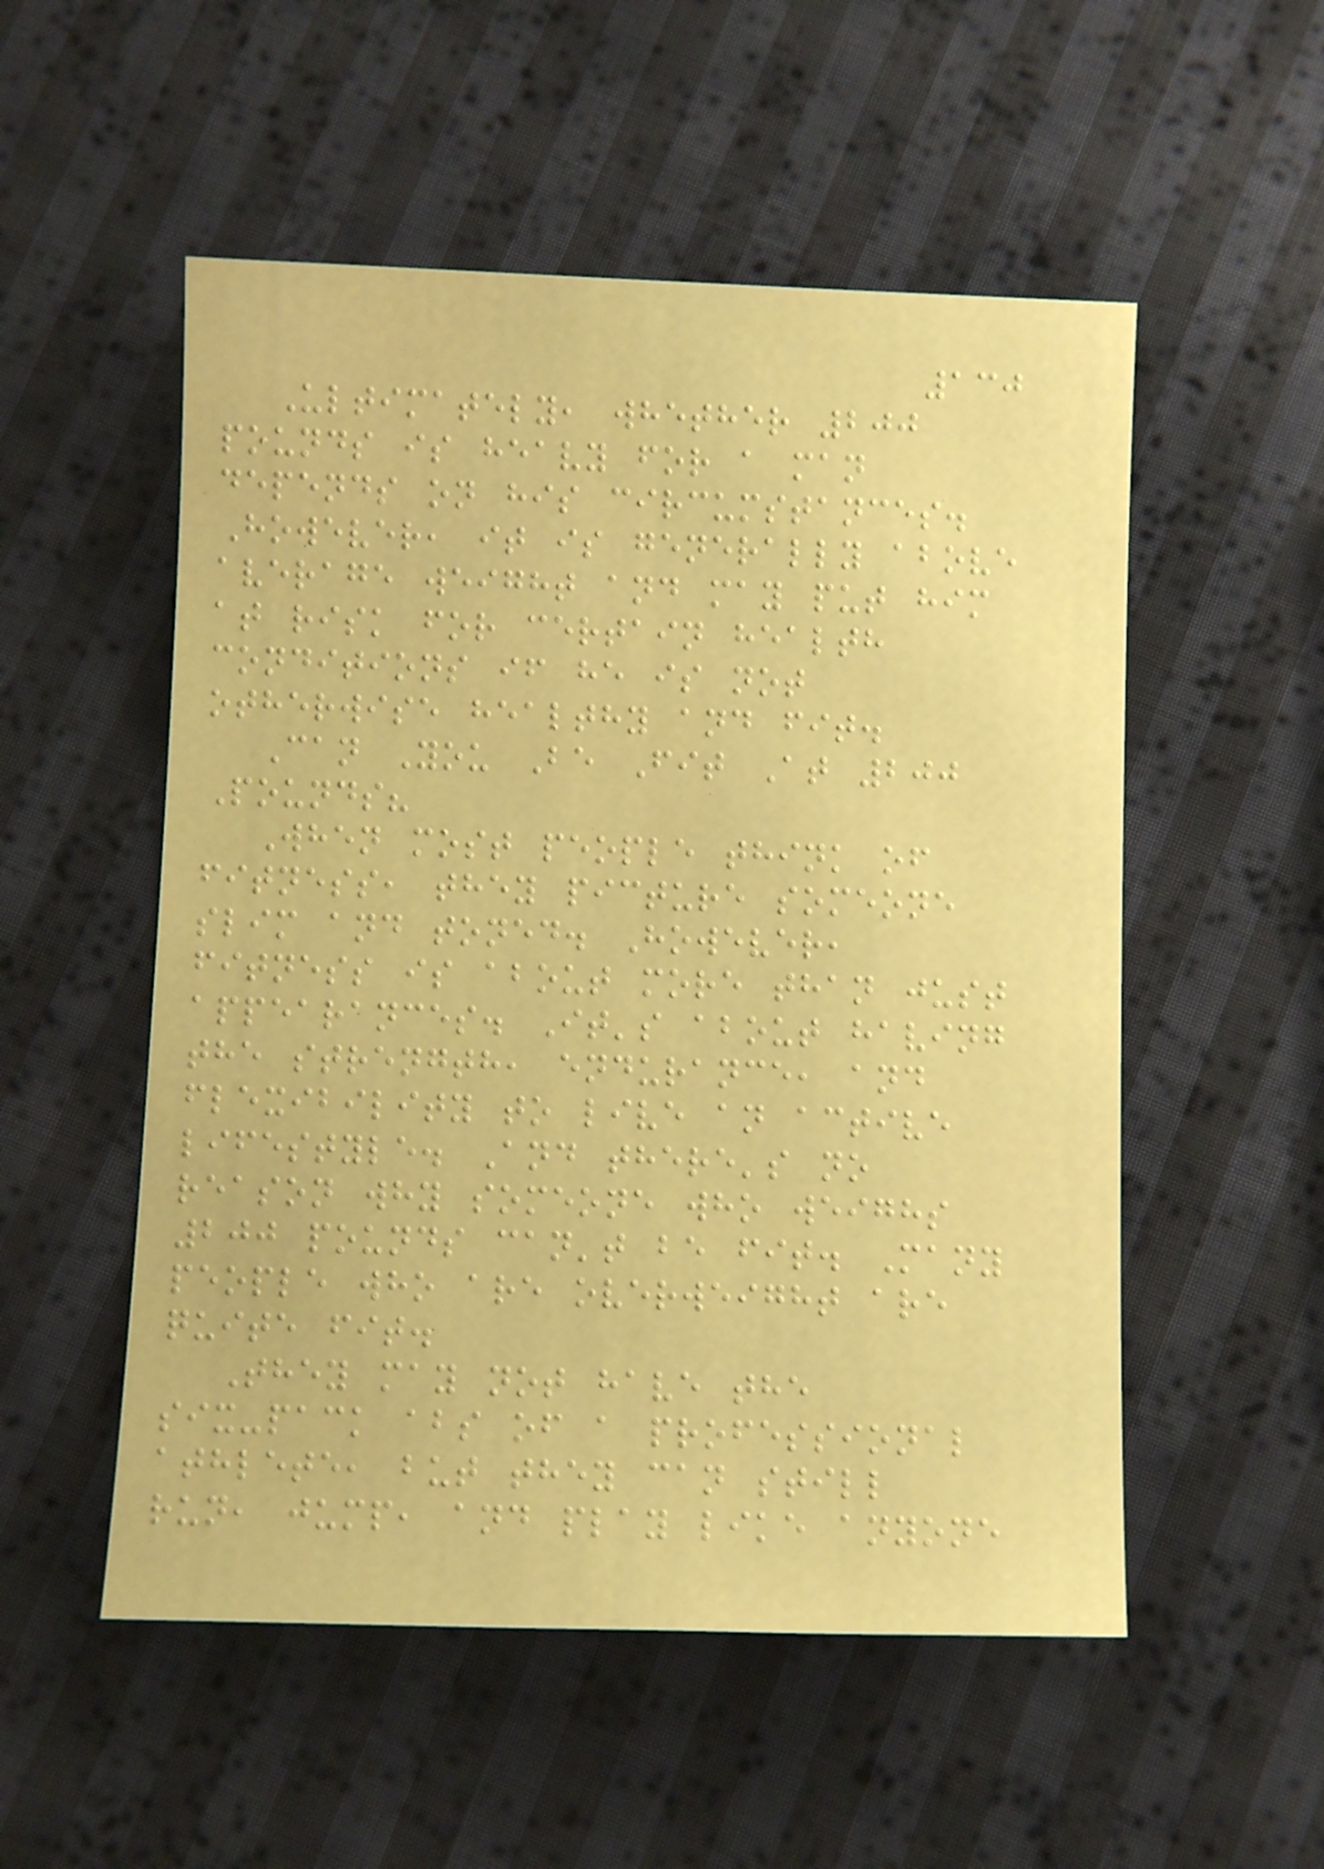130
Ultimately, whether 200
pounds is heavy for a man
depends on his circumstances.
However, it is generally above
average weight and may put him
at risk for certain health
conditions if he is not
otherwise healthy and fit.
Can You Be Fit At 200
Pounds?
When most people think of
fitness, they picture someone
slim and toned. However,
fitness is about more than just
appearances. It's about having
the strength, endurance, and
flexibility to live an active
lifestyle. And there's no
reason why someone who weighs
200 pounds can't be fit. Many
people who are overweight are
quite fit.
They may not have the
six-pack abs of a professional
athlete, but they can still
run, jump, and play like anyone
